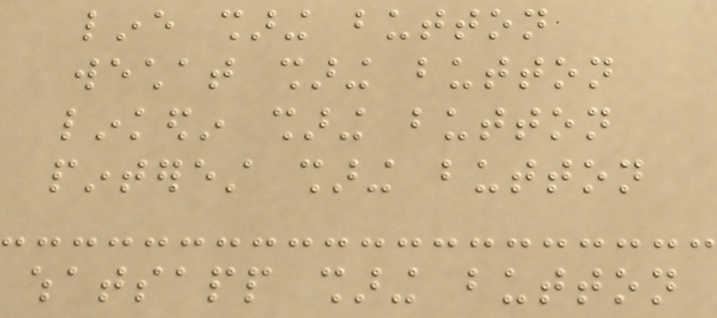line sharing button
wechat sharing button
linkedin sharing button
pinterest sharing button
whatsapp sharing button
